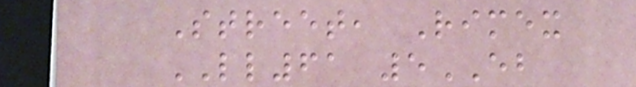Street, Rimex
LL61 5EB
